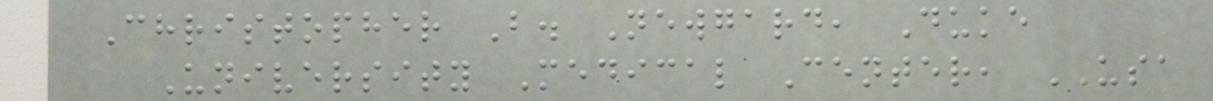Christopher B. Newgard, Duke
University Medical Center, USA
